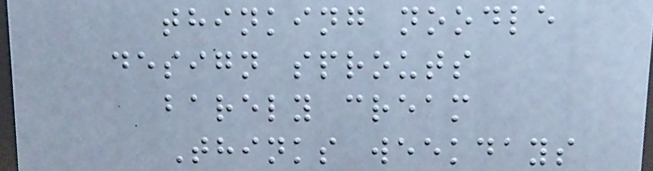thinking noodle
design sprouts
barely cream
Thinks weekdays
